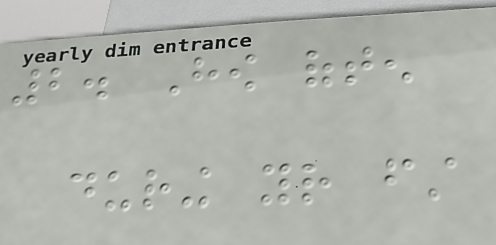2. How often
during your first
